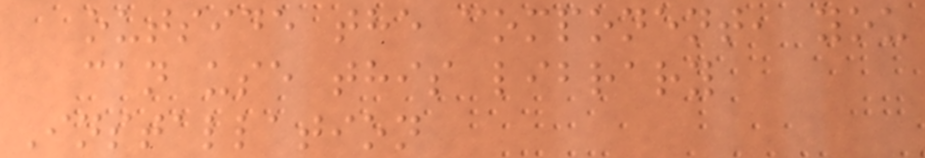outside the component, you
can use this library
Installation
